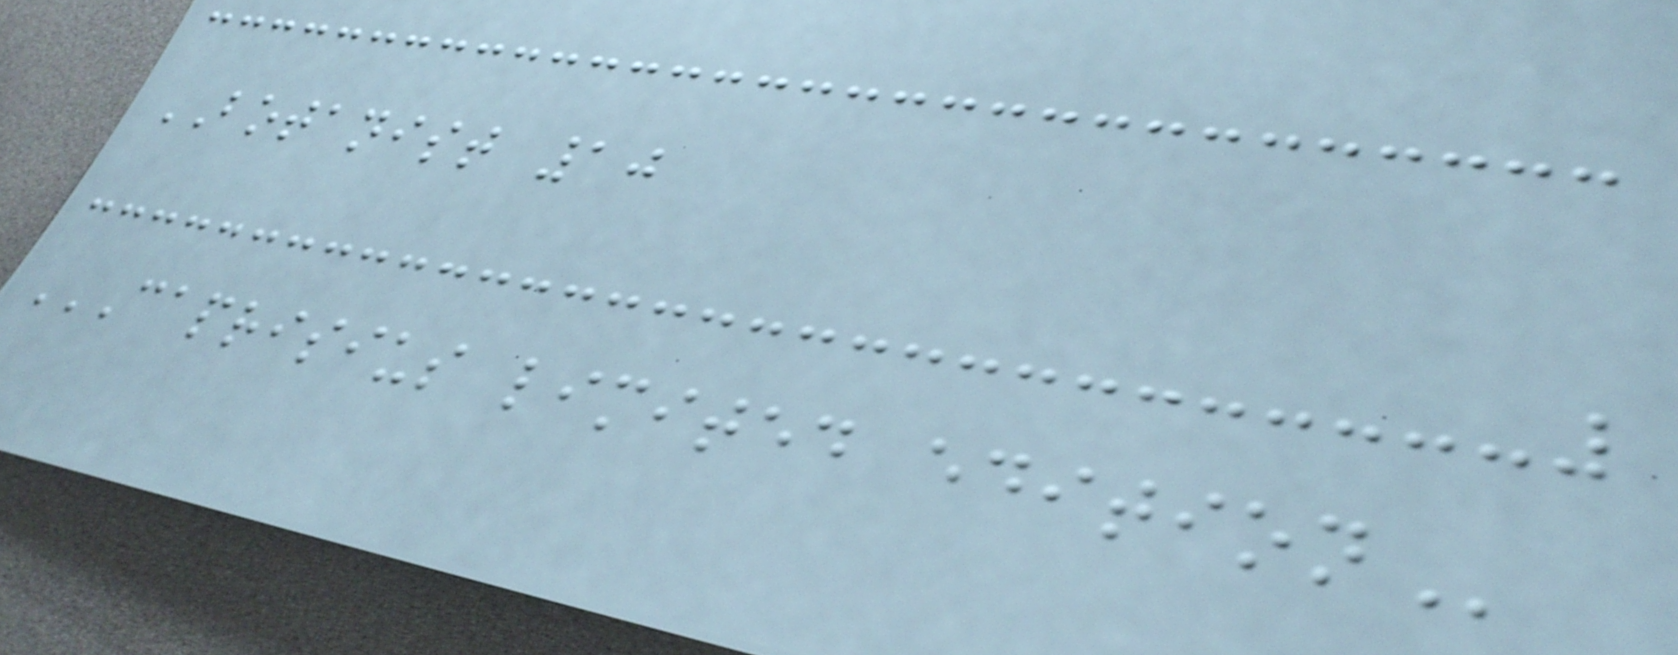BOTANIST 10
CAPRISIUS LIMITED EDITION
